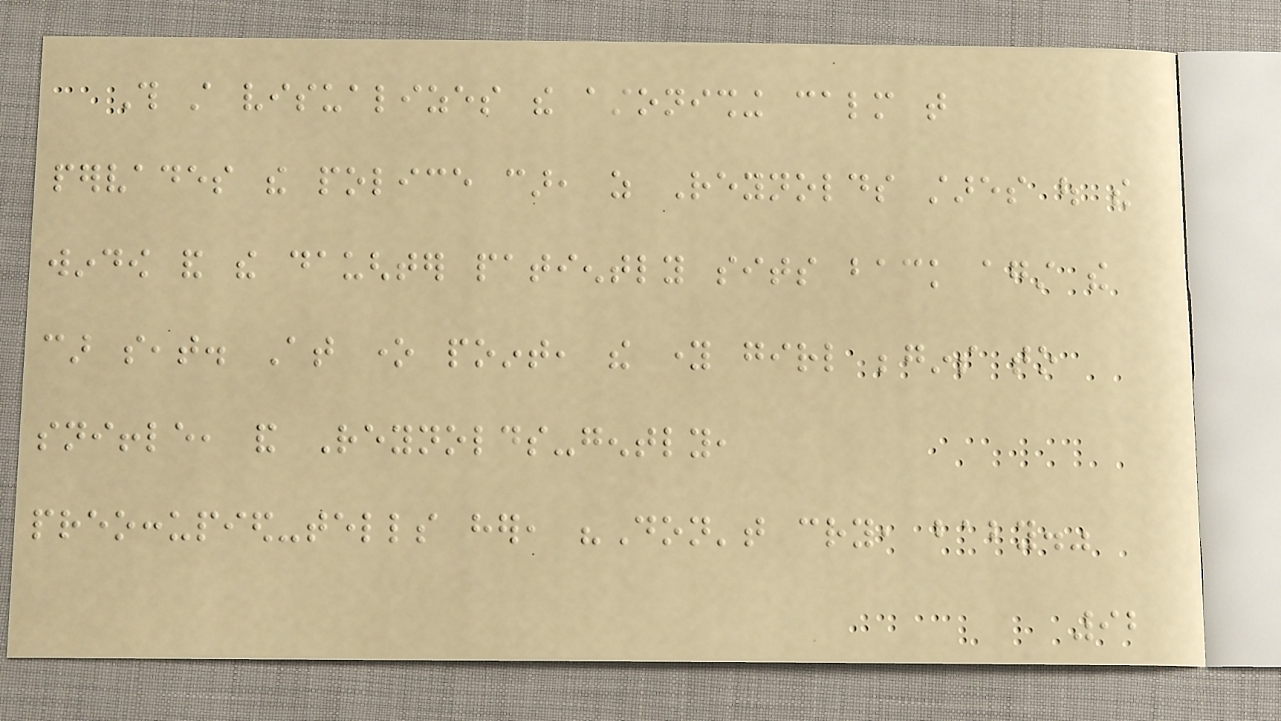This still visualizes the astonishing calm that
pervades the police car, as Reynolds stares out the
window and the daughter patiently sits back against the
car seat. At one point, the young girl begins to
sniffle, and Reynolds-gently,
preoccupied-tells her, "Don't cry, baby."
92
